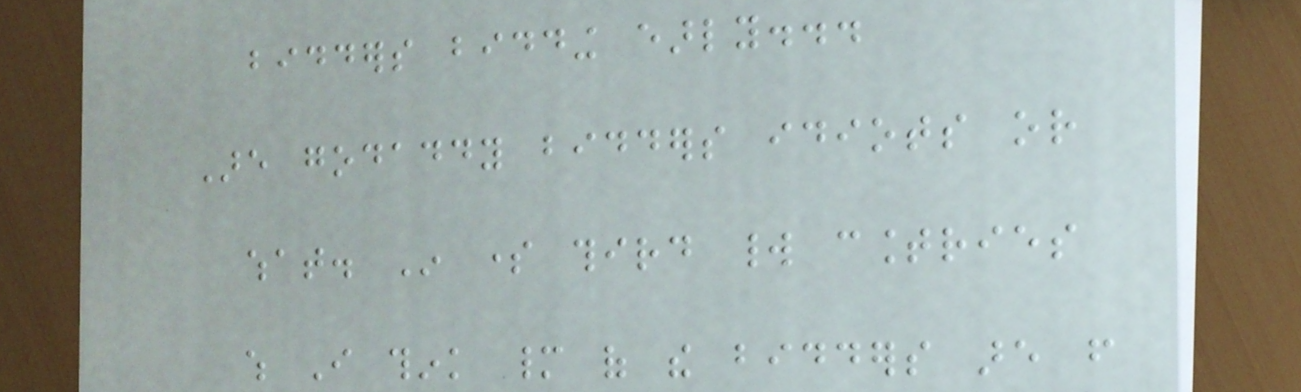bidders bidding early...
Are godaddy bidders idiots or
what. In some third world countries
which I think many of the bidders are from
